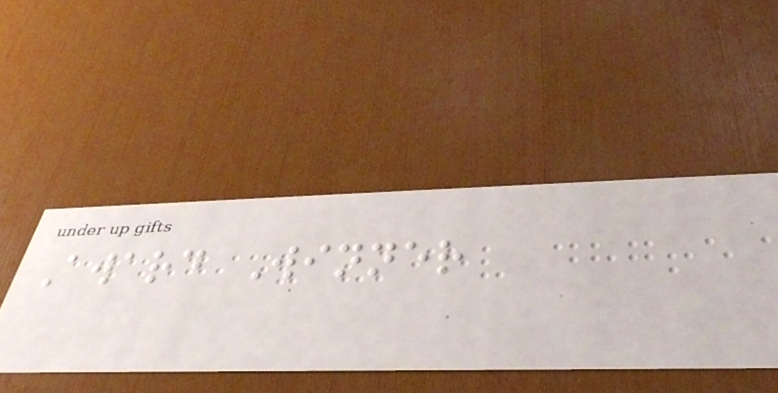Award Winner
